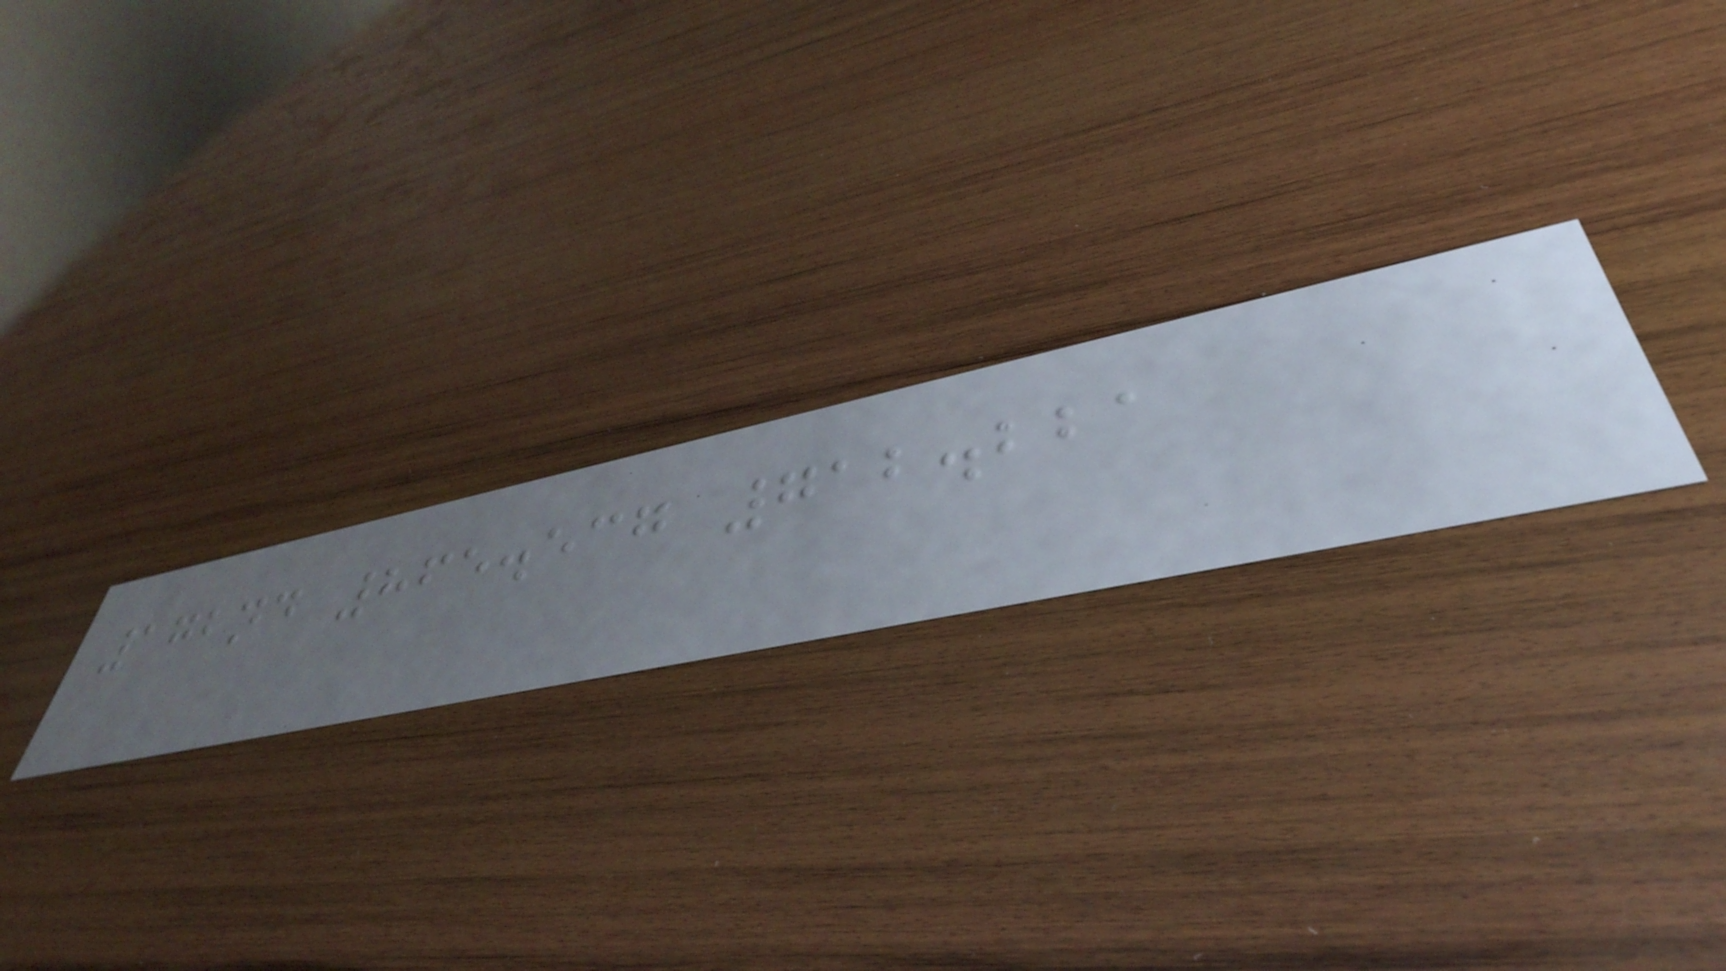172nd 865.537 712.221
